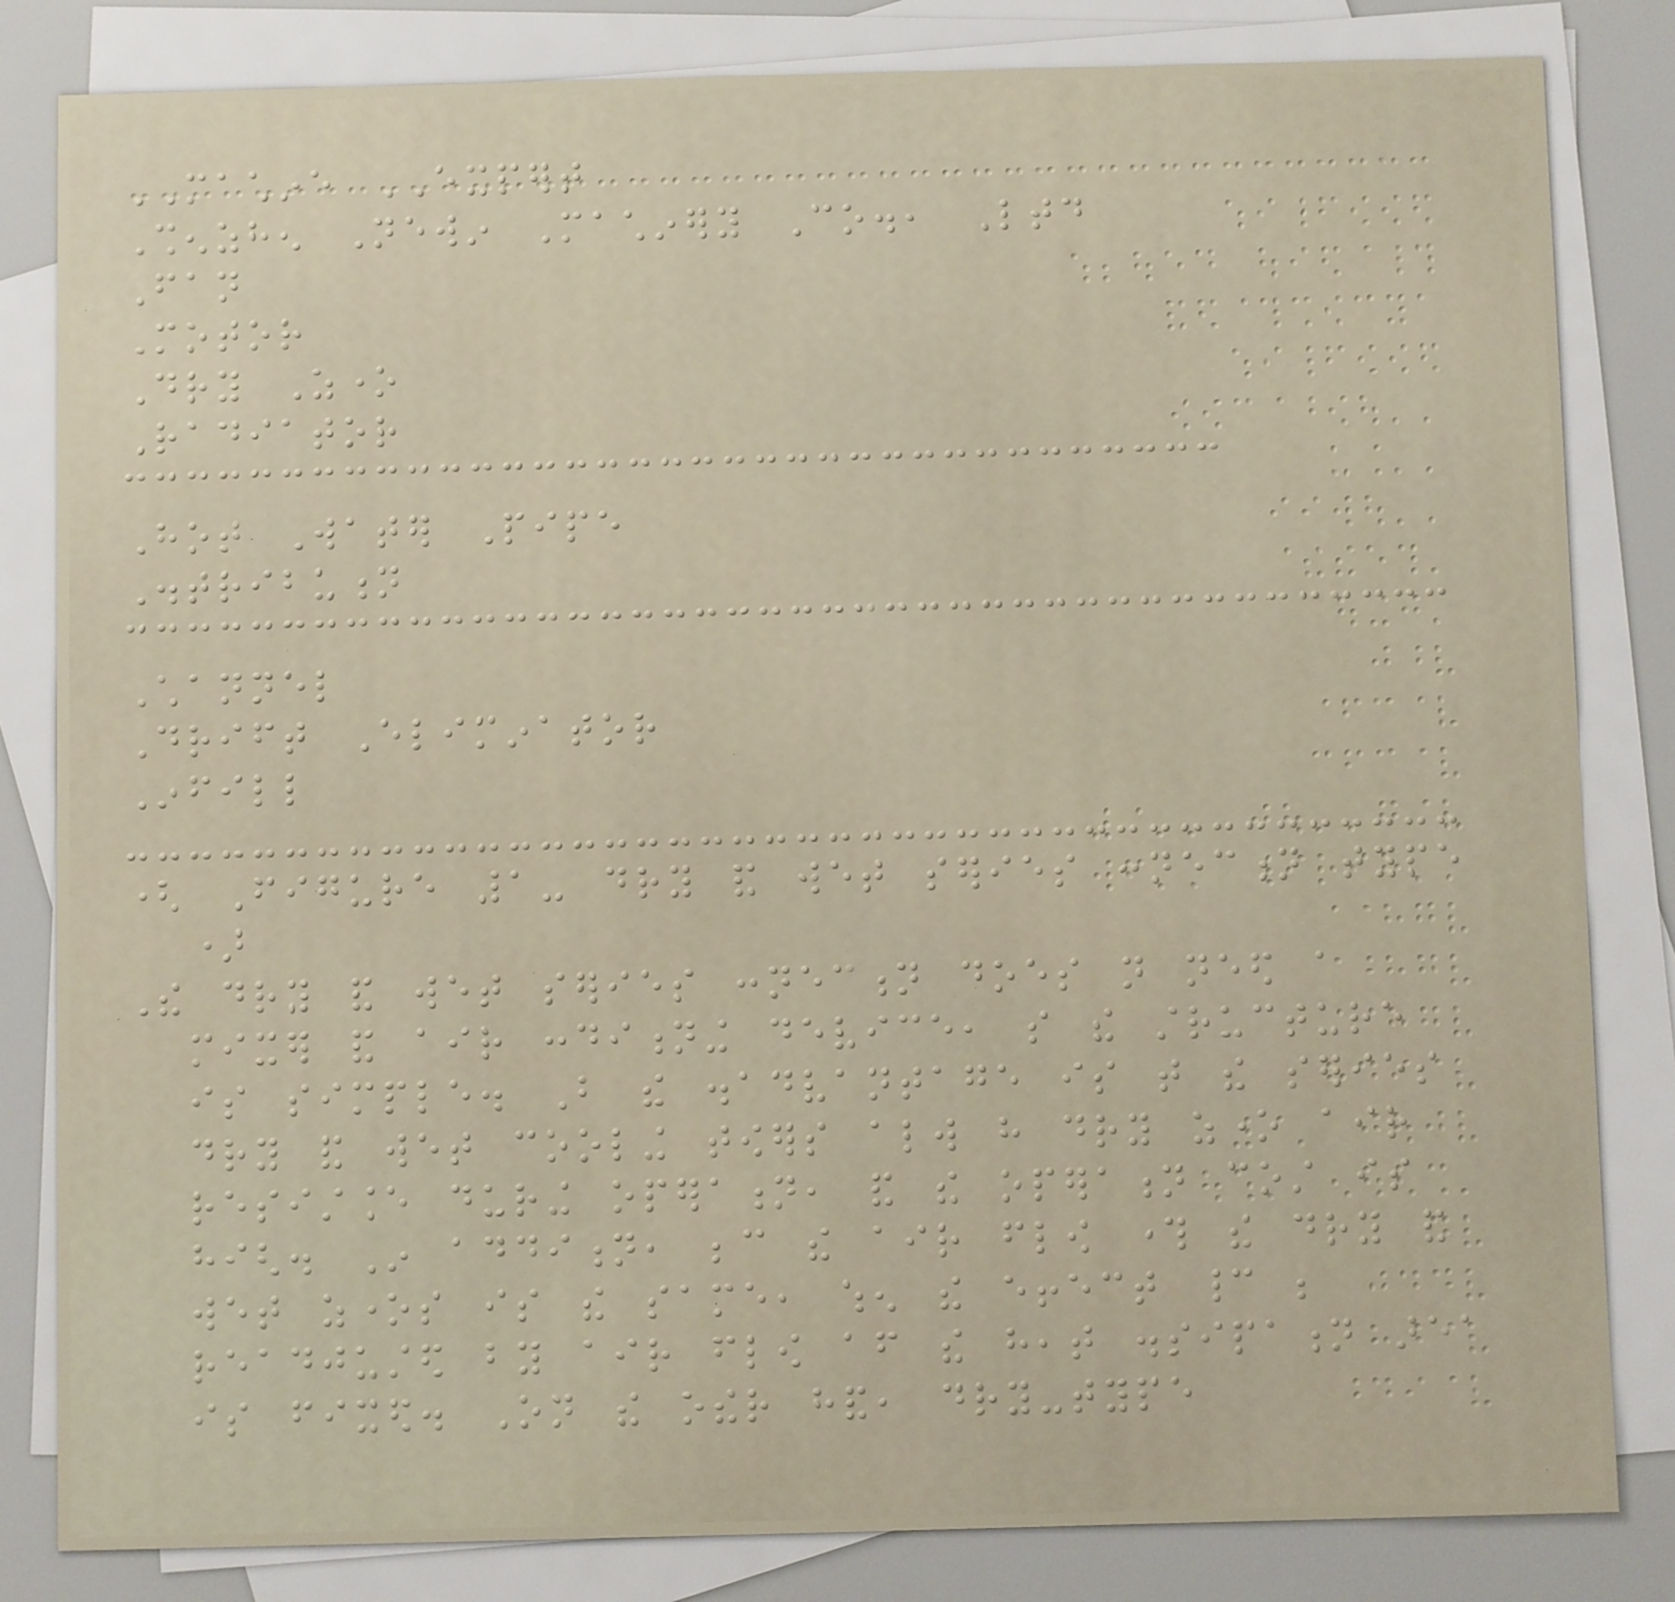MACHINE EXPERT
Shenzhen Newin Machinery Co., Ltd
Fan
Motor
Dry Zone
Radiator
Hot Water Pipe
Distribution
Channel
Drift Eliminator
Infill
( Figure 1- dry and wet series connection type
)
The dry and wet series connection does not need a
mixer and air conditioning device, so the structure
is simple. But the disadvantage is that the series
dry and wet cooling towers always have dry zone air
resistance during operation, and the operation cost is
high. In addition, because the air flow through the dry and
wet zones is the same, when the effect cannot be
readjusted by air flow after the heat dissipation area
is fixed. On the other hand, dry-type
